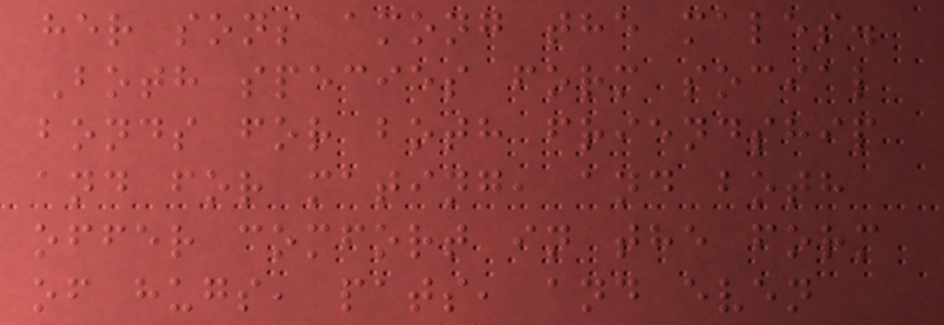her sons among the males.
Both species form social
bonds for both friendship
and for mating, and both
offer comfort in the form
of hugs, pats, and even
